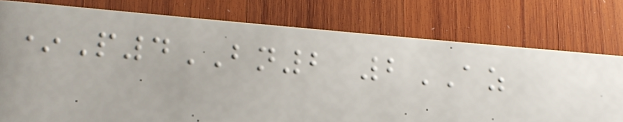*P4BN2 2AZ
